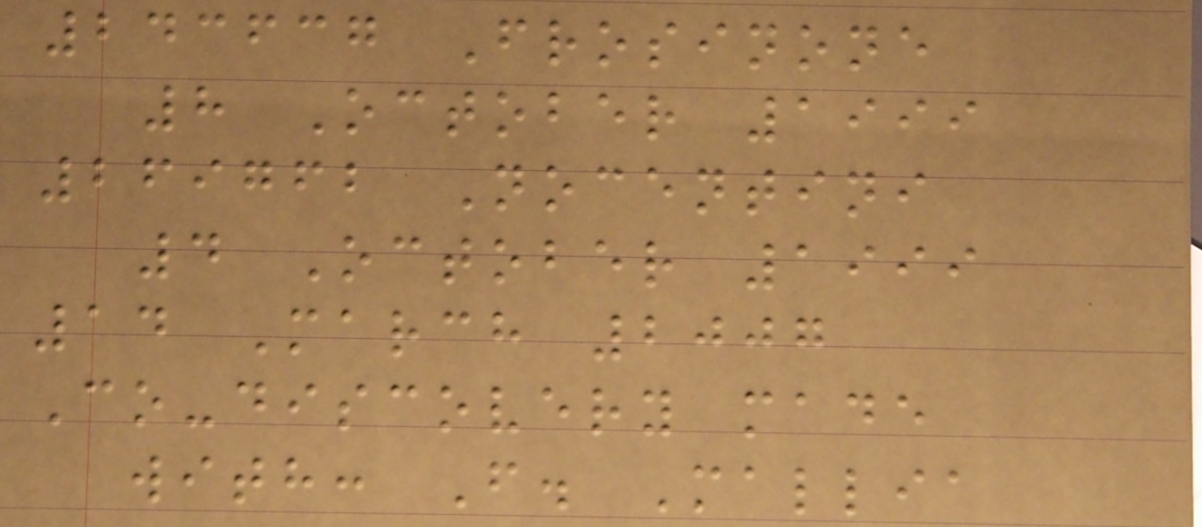243637 Frosinone
8 October 1999
269762 Nocentini
4 October 1999
14 March 2007
Co-discovery made
with: F. Mallia
